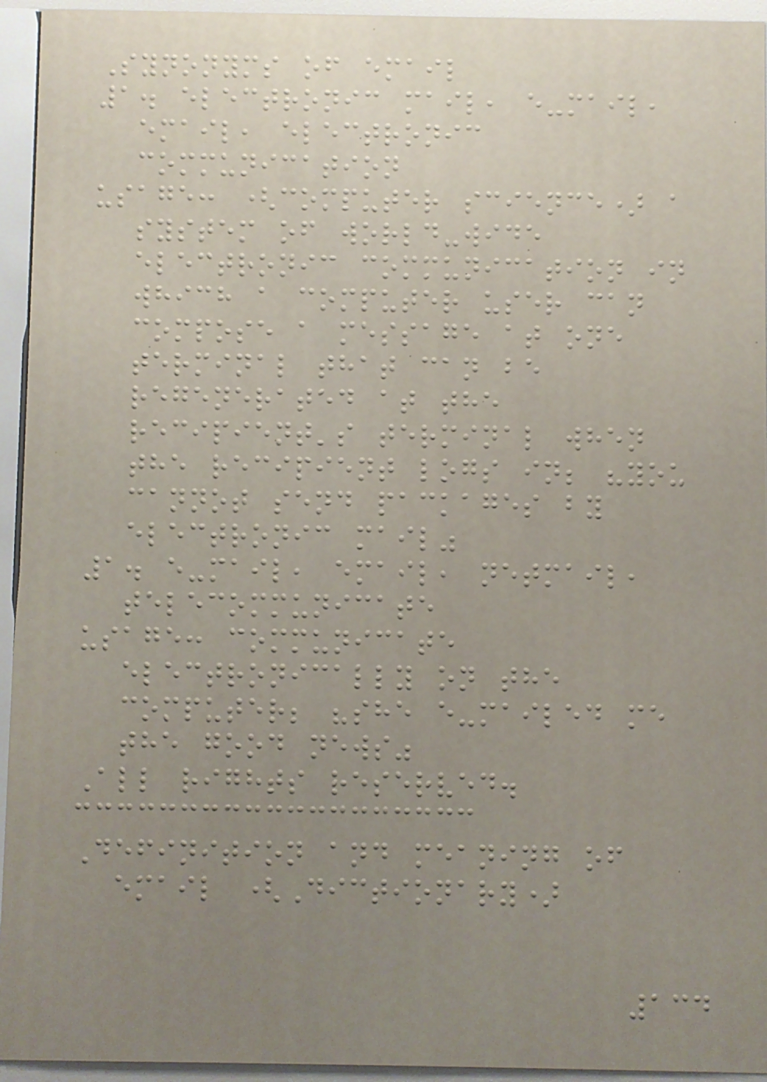Synonyms of email
1. electronic mail, e-mail,
email, electronic
communication
usage: (computer science) a
system of world-wide
electronic communication in
which a computer user can
compose a message at one
terminal that can be
regenerated at the
recipient's terminal when
the recipient logs in; "you
cannot send packages by
electronic mail"
1. e-mail, email, netmail,
telecommunicate
usage: communicate
electronically on the
computer; "she e-mailed me
the good news"
All rights reserved.
Definition and meaning of
email (Dictionary)
134
